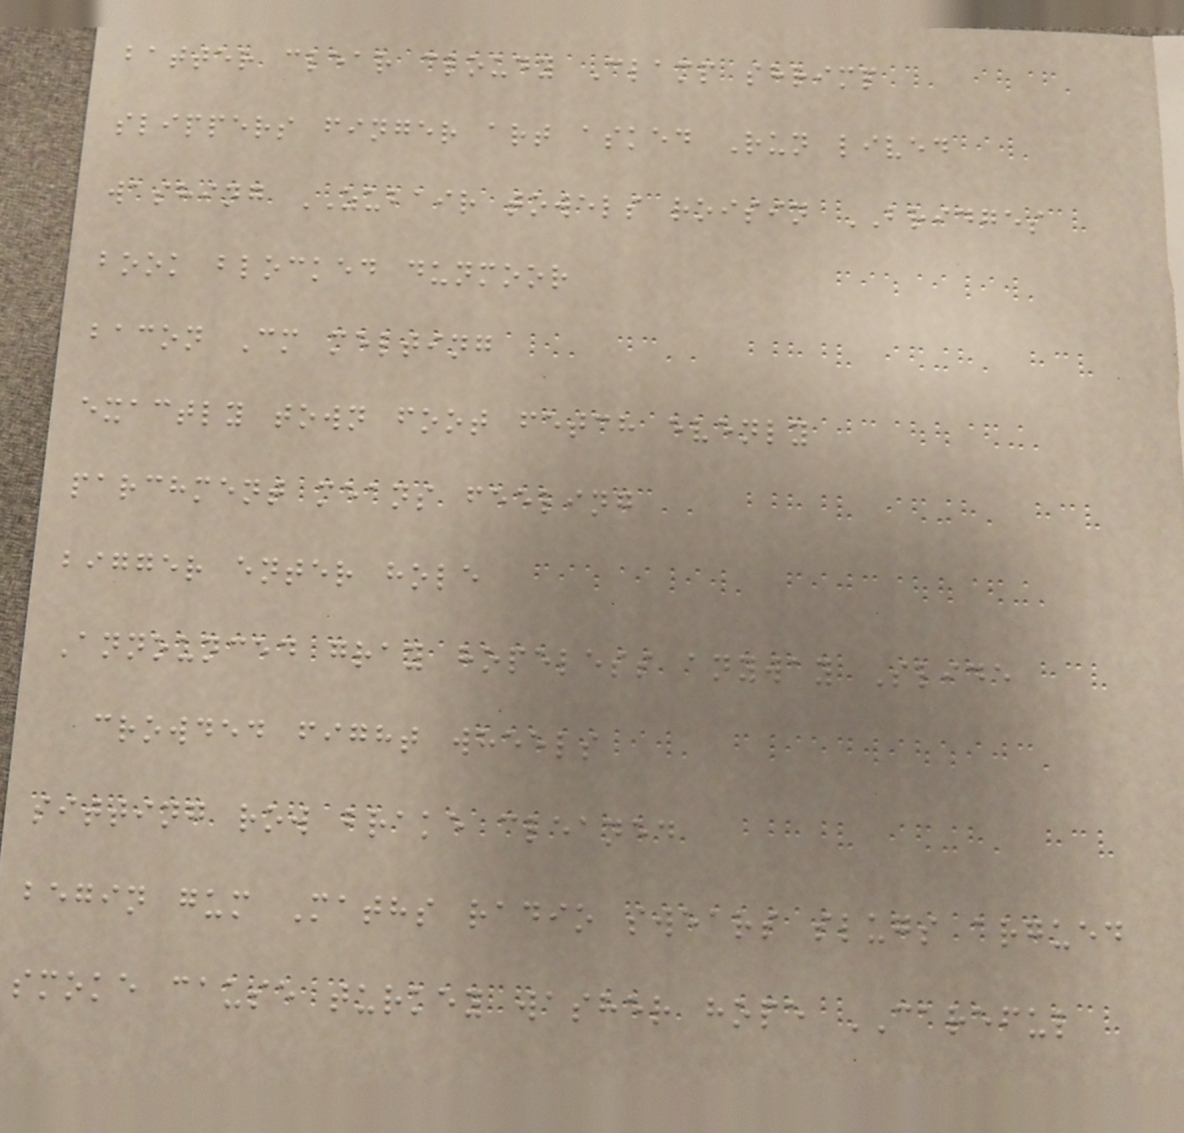batter clear cloudy Clamp shrimp
slippers finger art asked Run lived
washing ZUBAIR towels roisin BRIDGES
book blocked dunmoor
bacon Cm melting
exactly town foot fetch evenly
parchment means feeling
bigger enter hole
Announced gray hopeless anyway Slide
crowded fight wheels
sitting row brake cleaned
begin gum Maths radio swears slugs argued
smoke cause turkey washer hope CAREFUL
